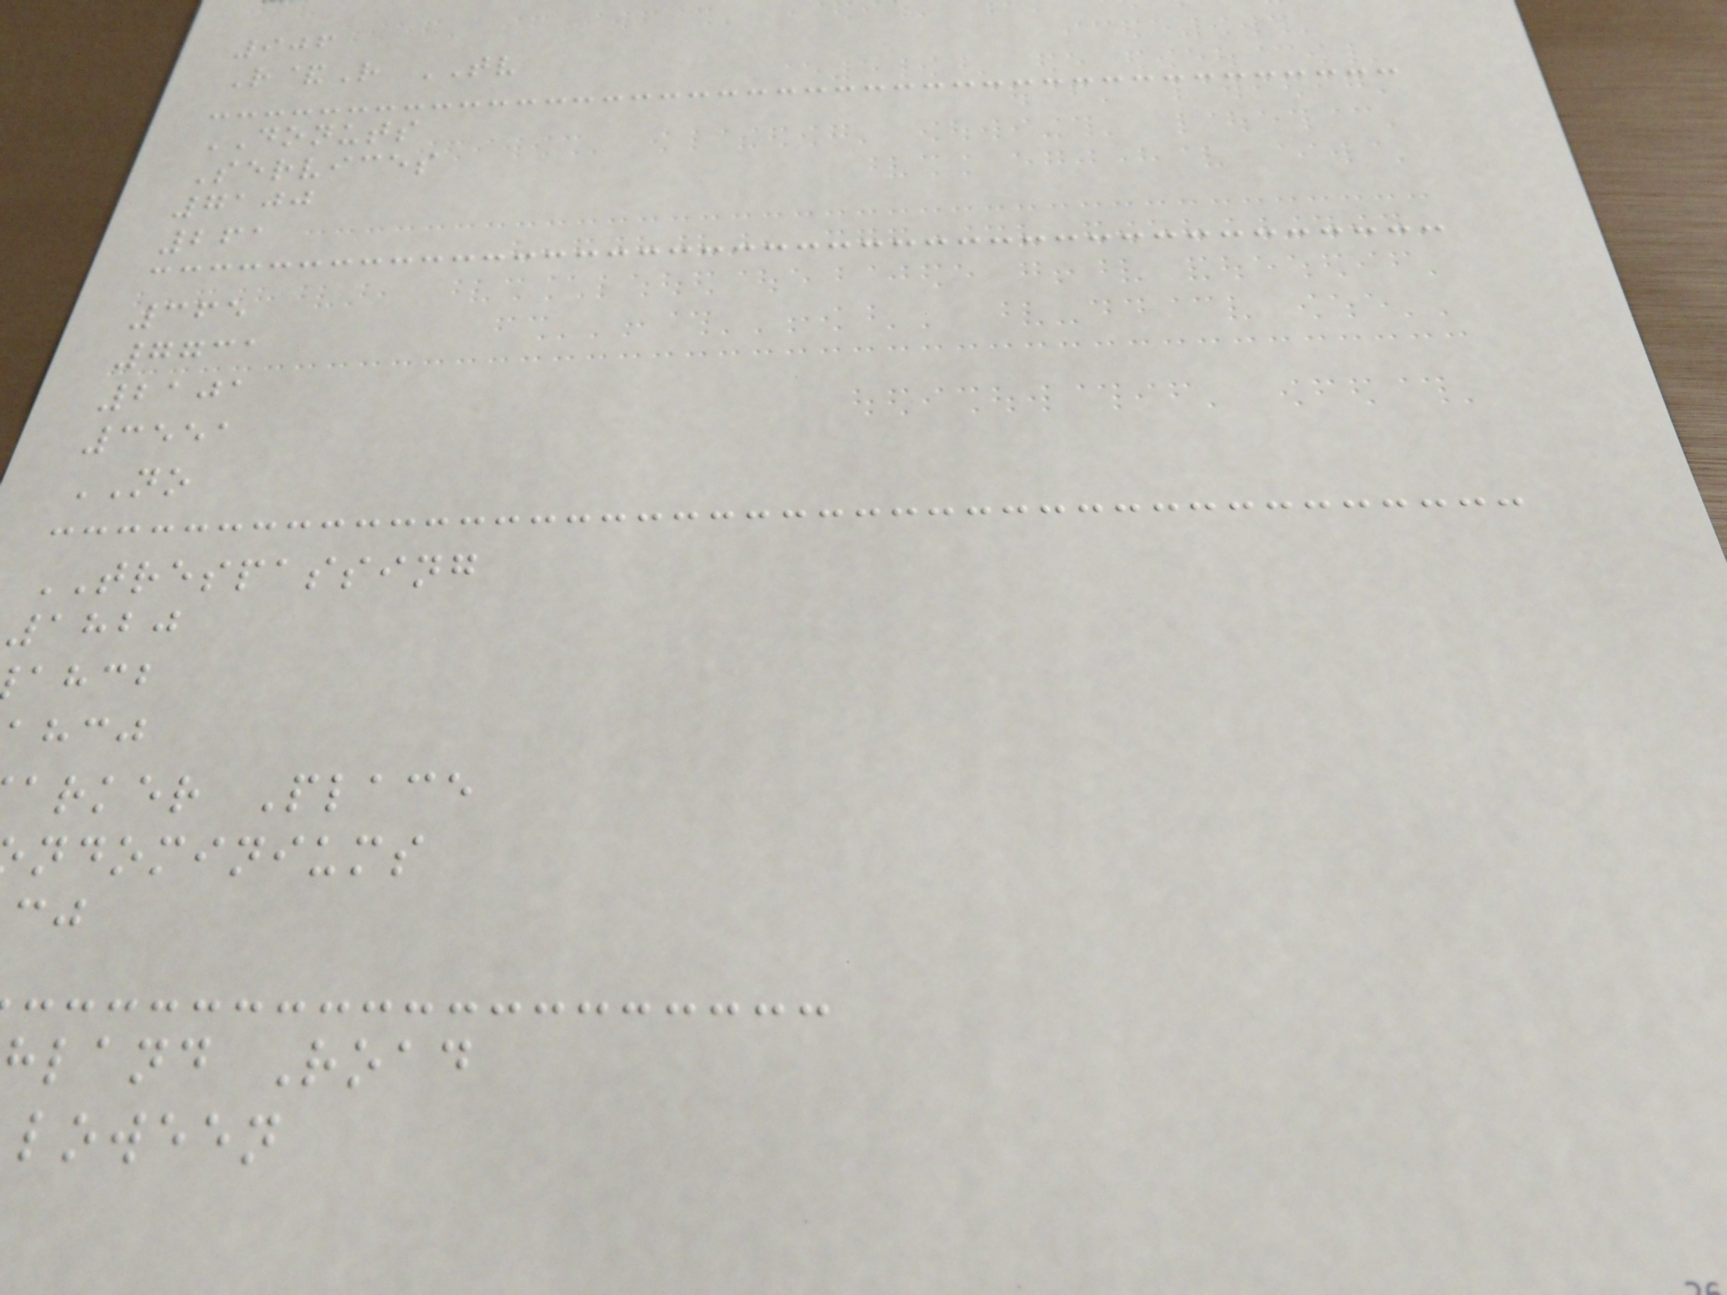906
R&R TV
DONUTS
Services
7100
261
365
7731
2101
3551
NO
TRESPASSING
1820
ahcb
arker Place
ndominiums
land Road
loween
